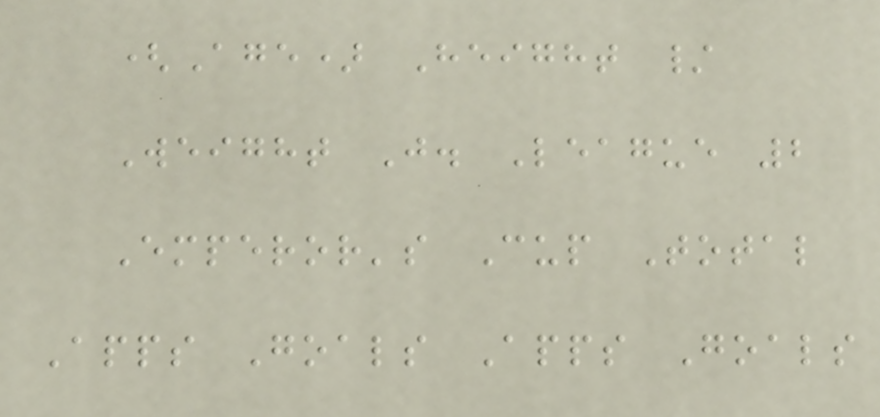(Age) Height /
Weight J. League 2
Emperor's Cup Total
Apps Goals Apps Goals
